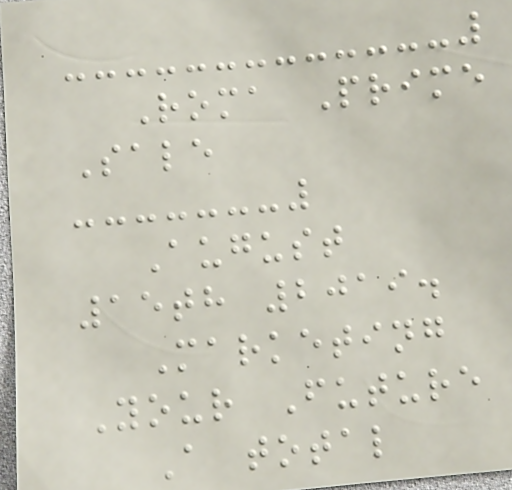Roma Prime
Sale
August
15th 2019.
Marketing
Your Future
A total
